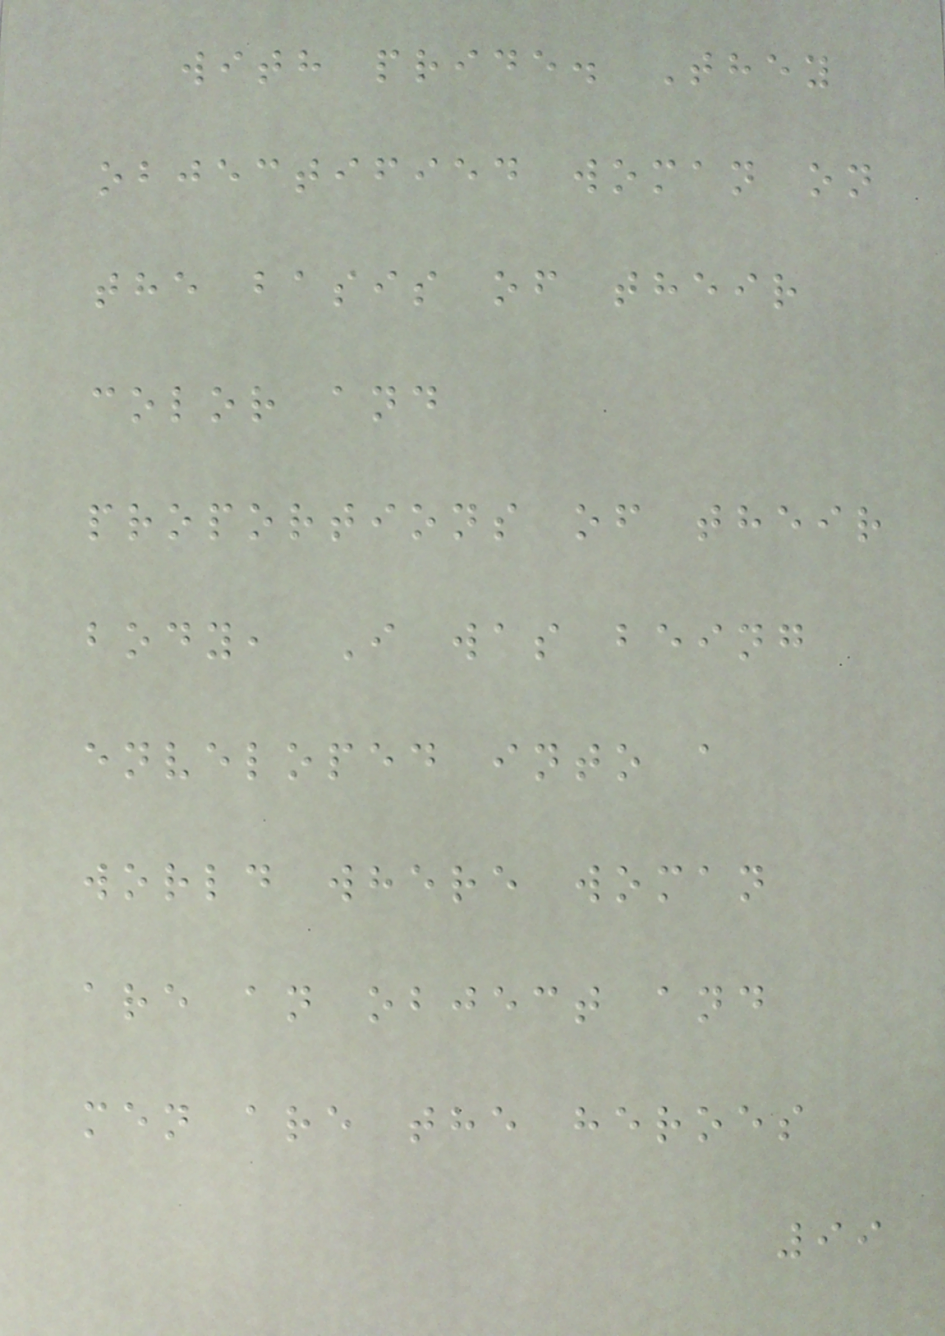with pride. They
objectified woman on
the basis of their
color and
proportions of their
body, I was being
enveloped into a
world where woman
are an object and
men are the heroes
99
